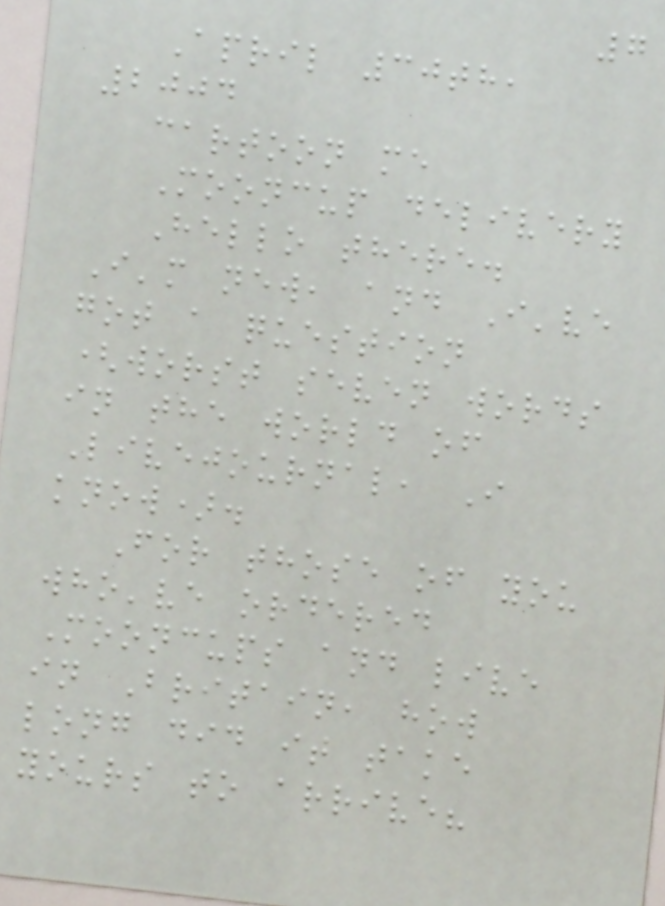7
April 30th,
2004
cartoon me
Mooncup delivery
Hello there.
I'm new, and I've
got a question
(worst seven words
in the world of
Livejournal, I
know).
For those of you
who've ordered
Mooncups and live
in Britain, how
long did it take
yours to arrive?
